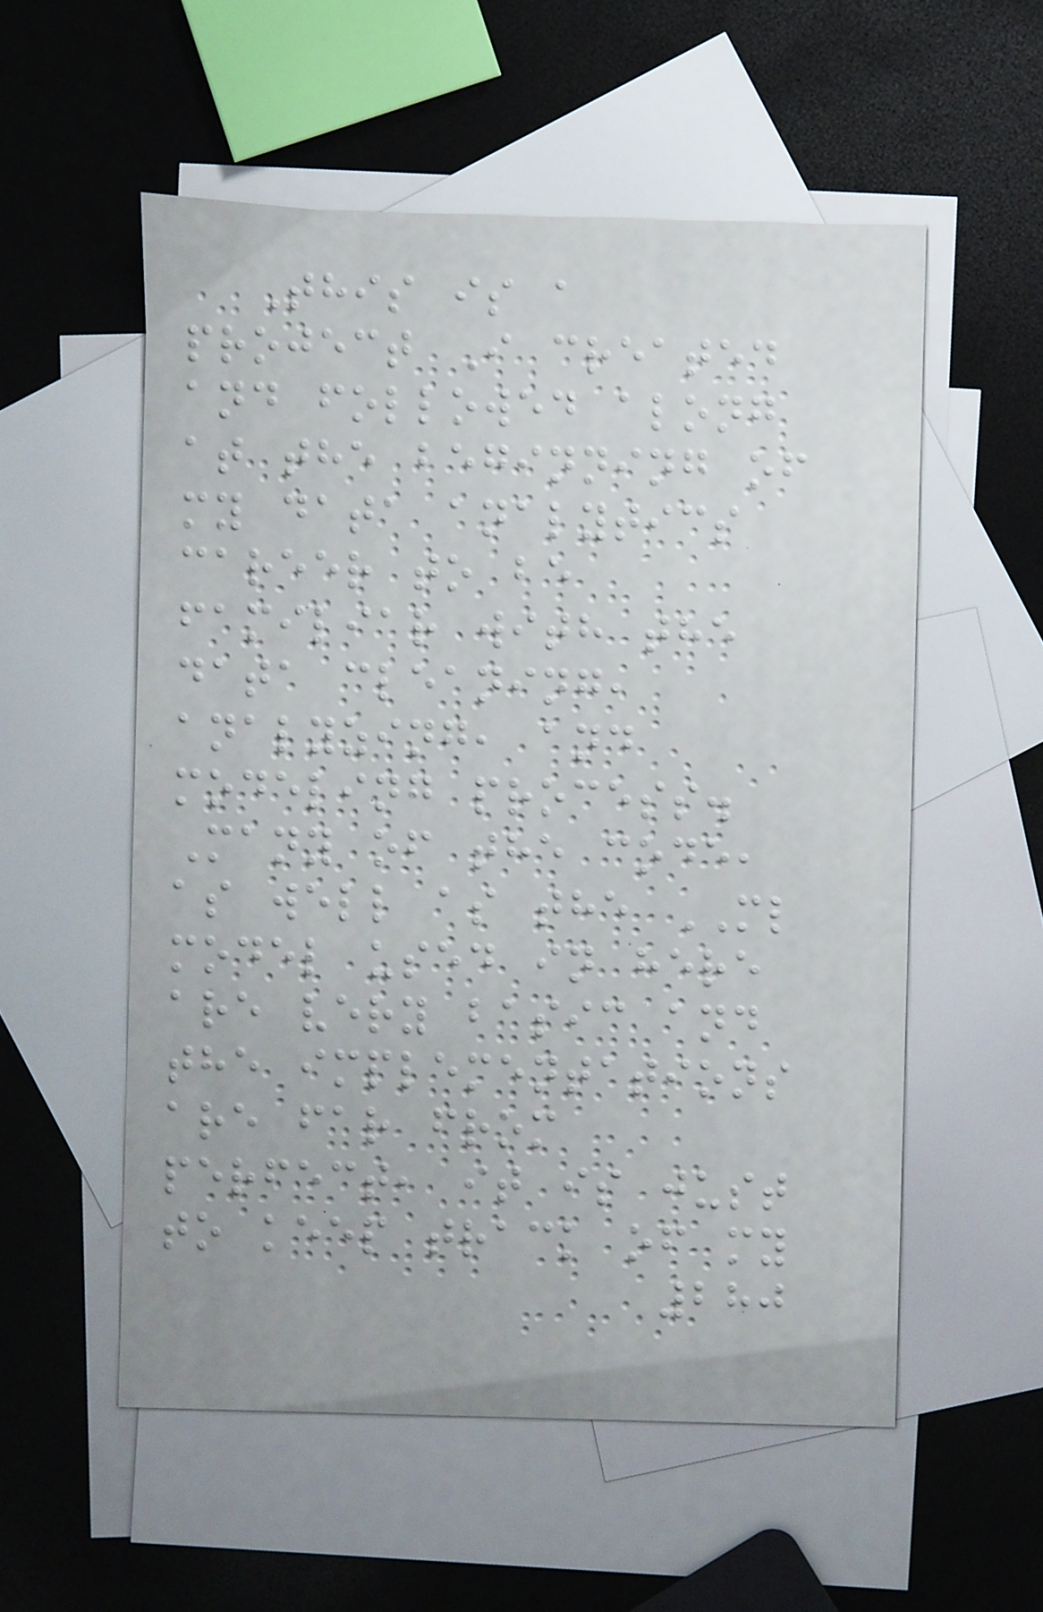This is a
project I created
and followed along
at the beginning of
my data analytics
career to be
familiar with the
data cleaning,
analyzing, and
modeling process.
Many of the code,
as well as the ML
model used in here
are very basic and
the implementations
are far from
perfect, it is just
to keep track of my
280
